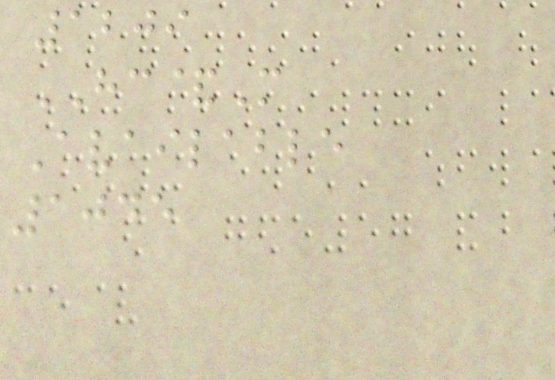1209
HC&M
Available
1045
